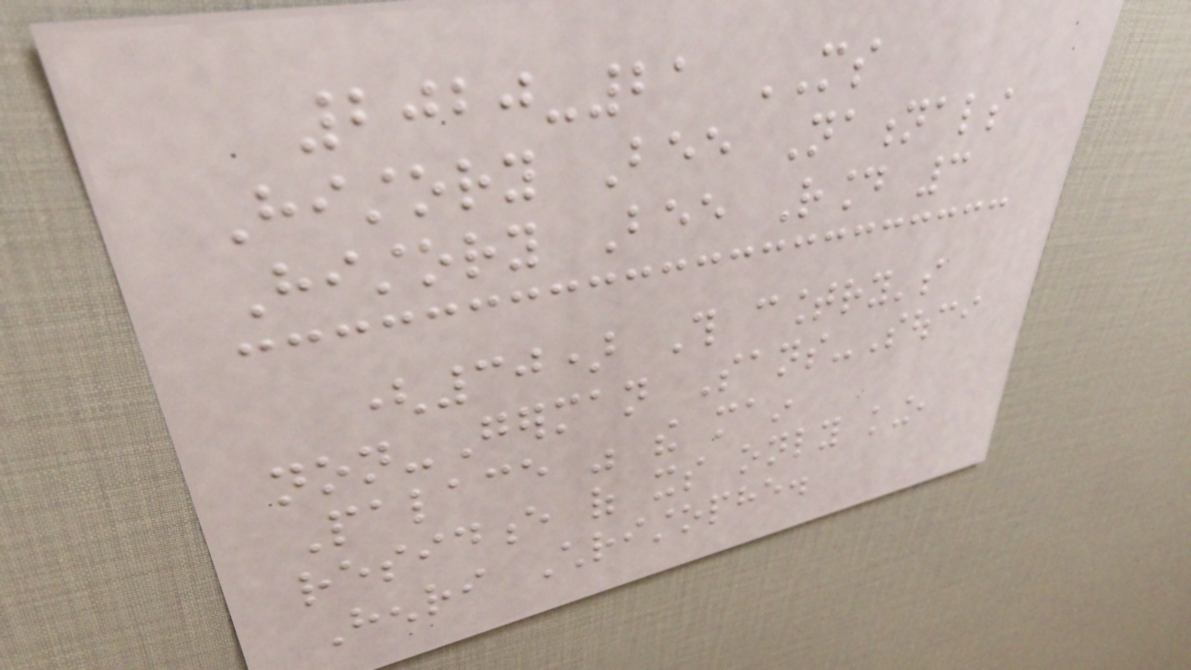2020-21 MS
History Bee Nationals
History Bee Round 3
(30) This country's
non-German Sans-Souci
Palace was the main
residence of its only king,
Henri Christophe.
